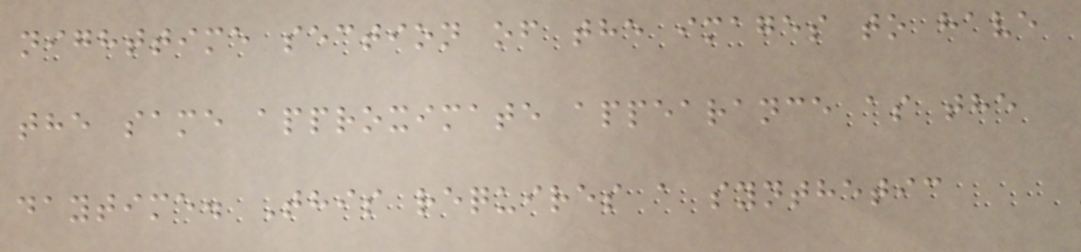nighttime section of the images to have
the same approximate appearance as the
daytime. This requires a synthetic
